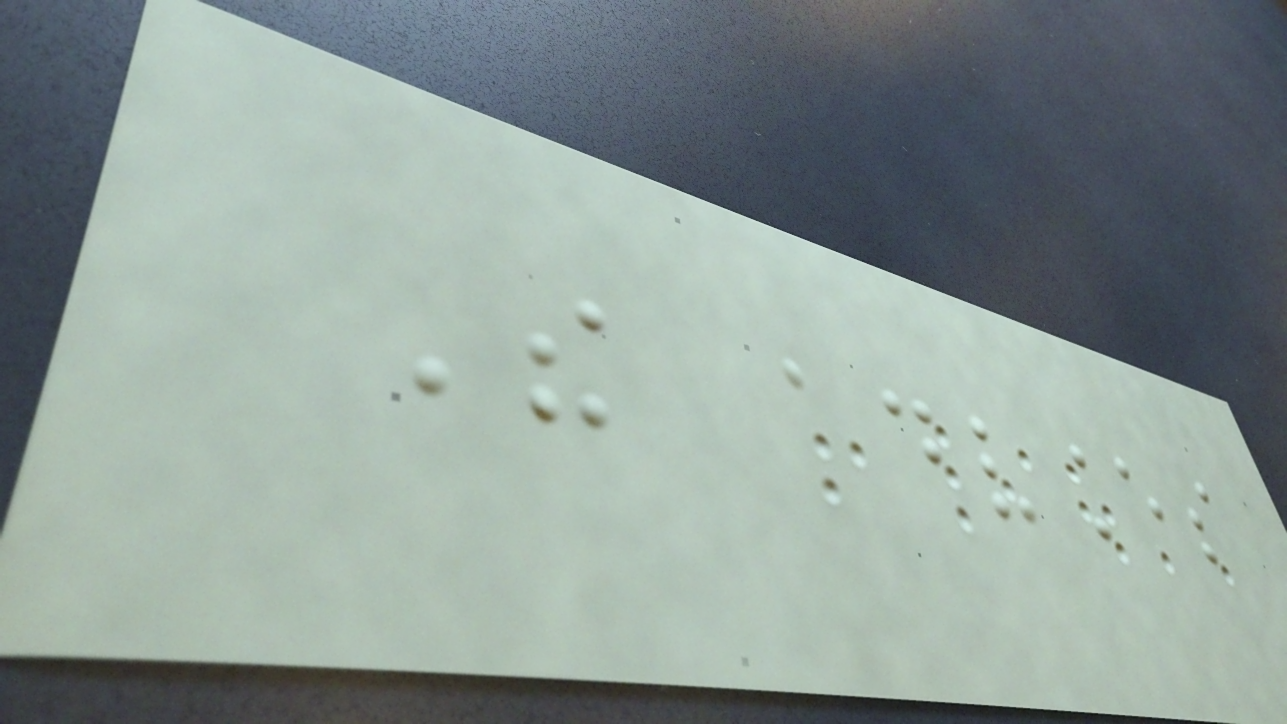The advances
